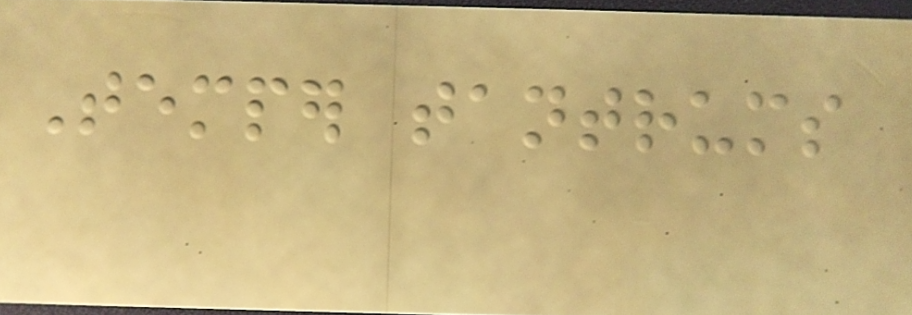Temper tantrums
